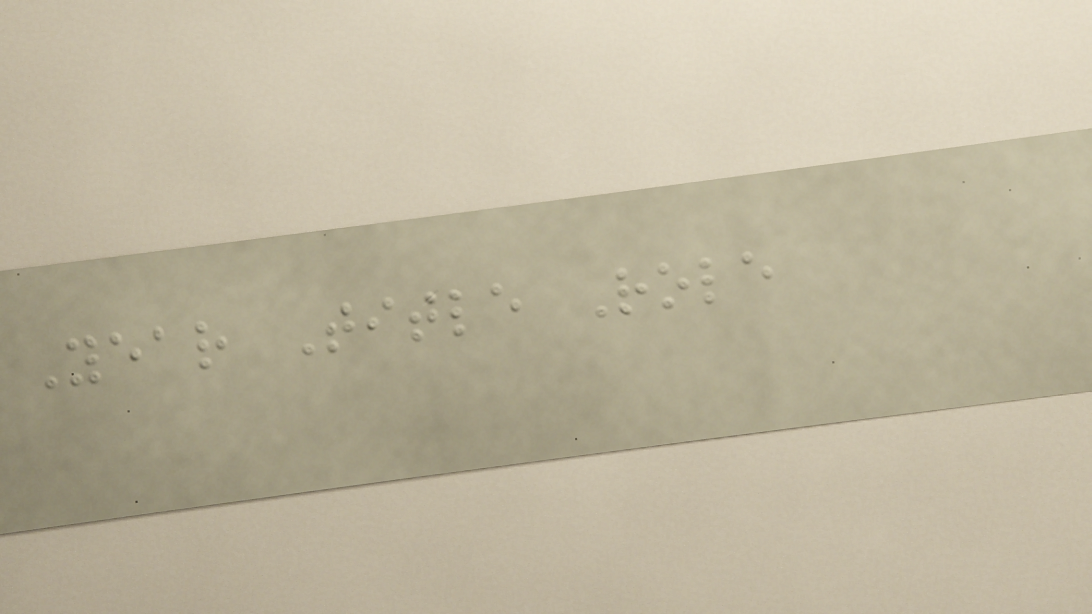Year Title Role
